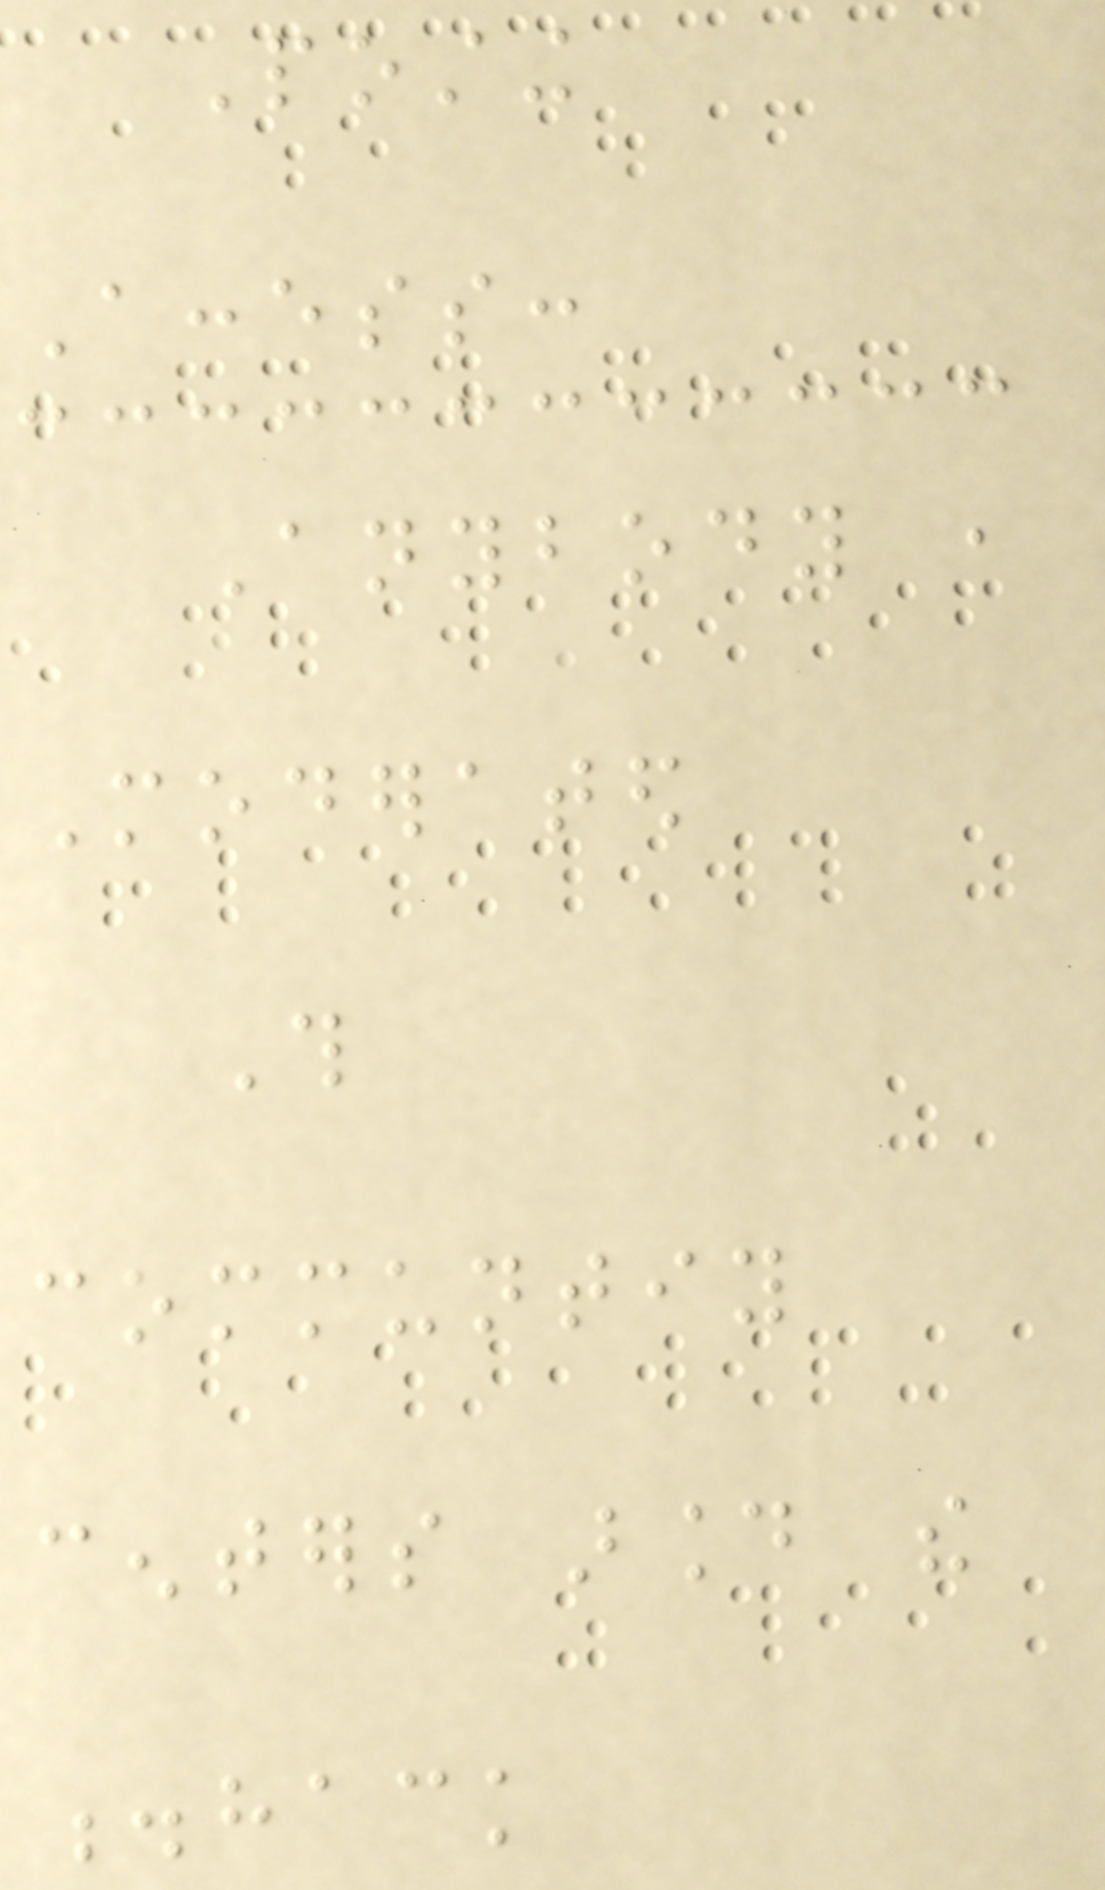Posting
Access:
Anybody ,
Moderated
This
communtiy
centers around the
.hack
